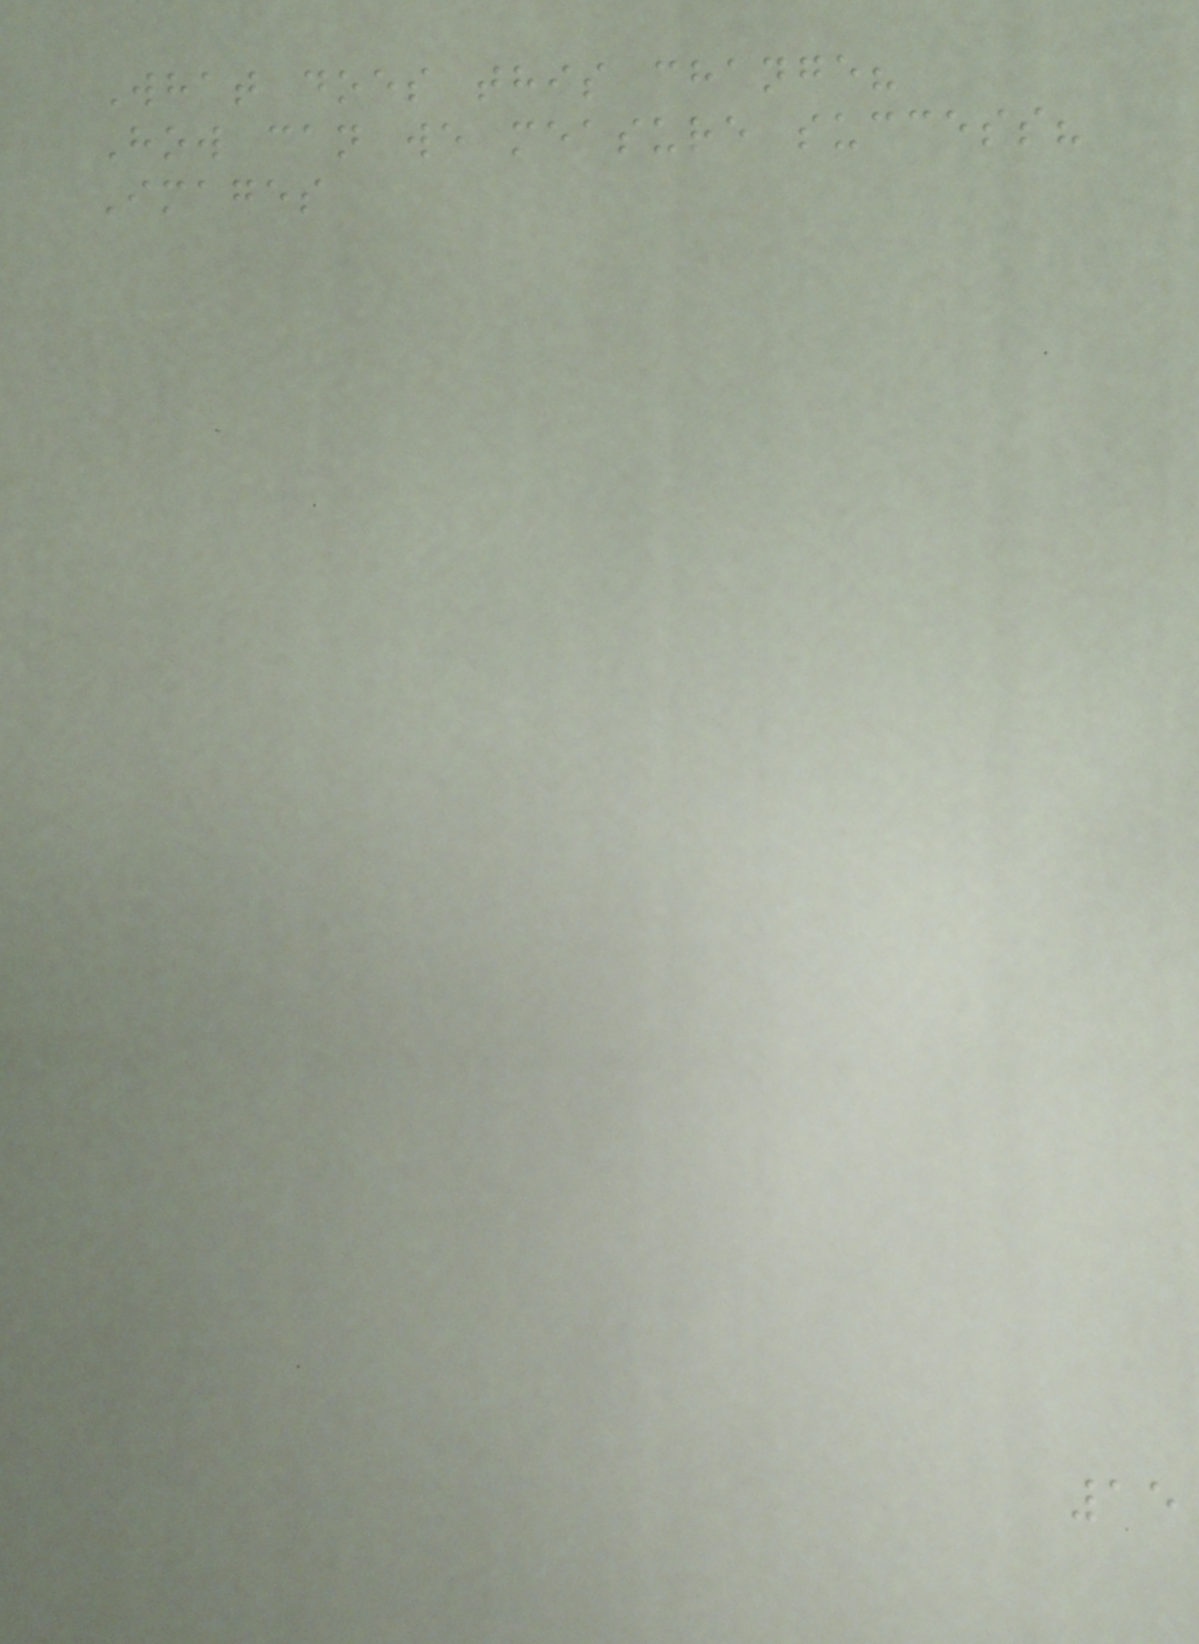What does this change?
How can we measure success?
Images
15
